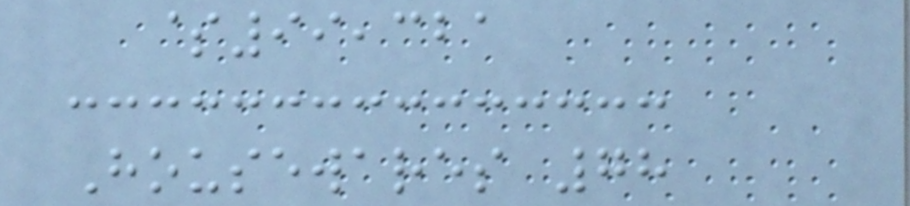$99,321
Housewares 78
